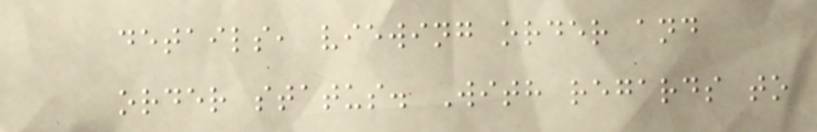details, viewing order and
order status. With regards to
